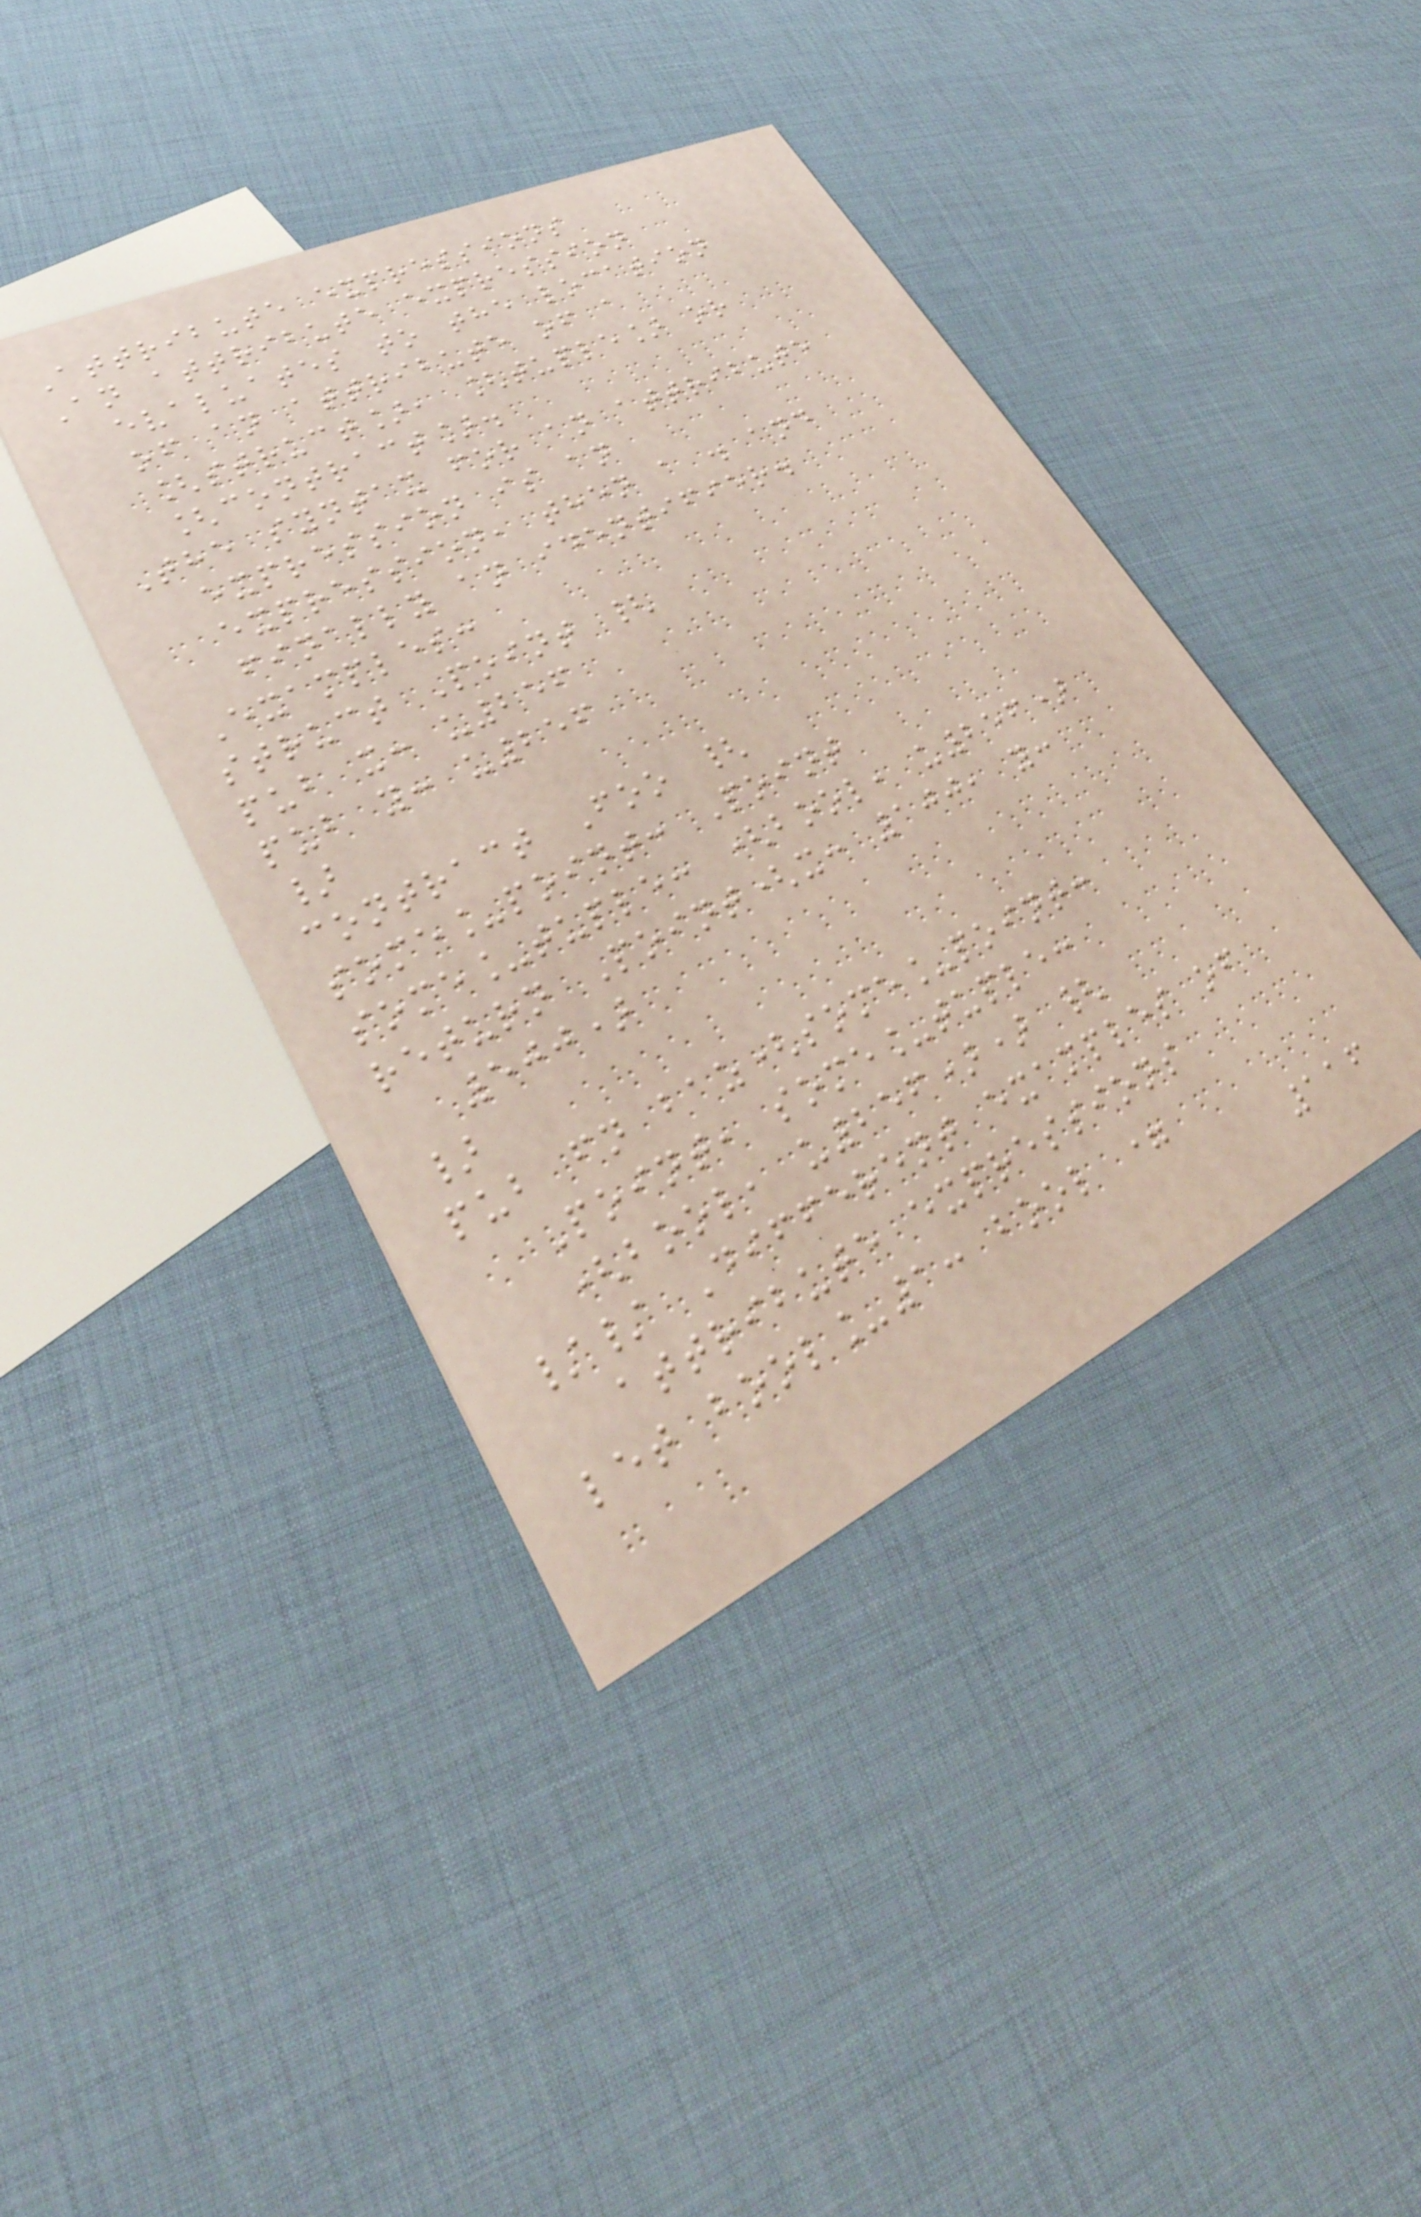Attribute expressions
An attribute expression
evaluates to the location
of an attribute of a
[struct], [tuple] or
[contract].
The syntax for an attribute
expression is an
expression, then a . and
finally an identifier.
Examples:
struct Point {
pub x: u256
pub y: u256
}
contract Foo {
some_point: Point
some_tuple: (bool, u256)
return Point(x: 100, y:
500)
}
pub fn baz(some_point:
Point, some_tuple:
(bool, u256)) {
// Different examples of
attribute expressions
let bool_1: bool =
116
